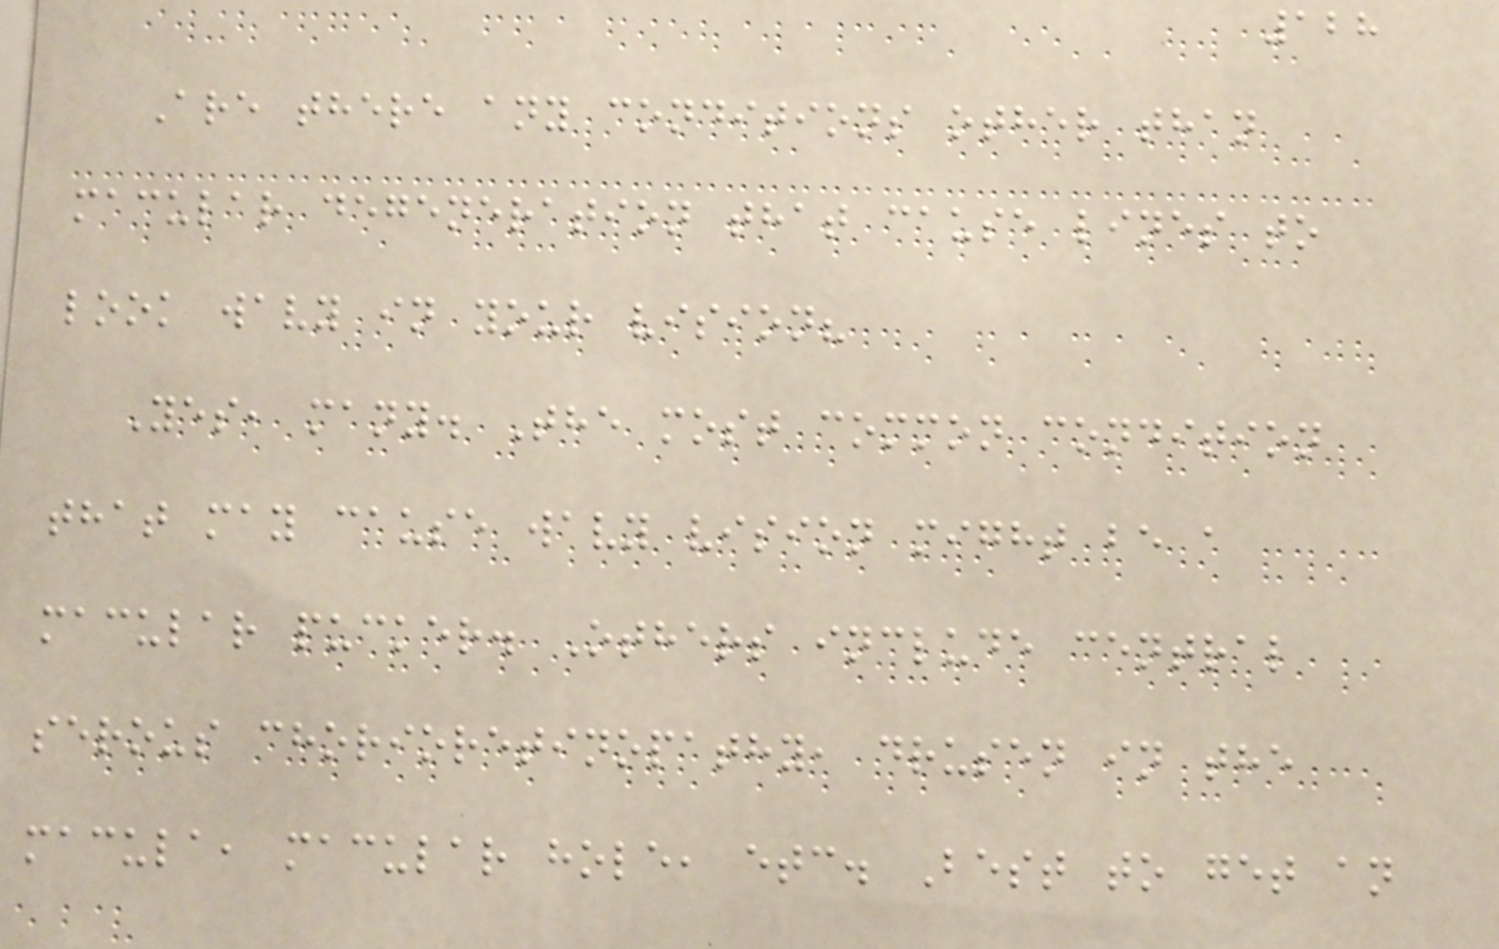128
Are there any conditions other than
macular degeneration that cause lines to
look wavy in your vision?
Yes, many. The most common condition
that may cause wavy vision might be a
macular pucker. Others include central
serous chorioretinopathy, drusen in the
macula, macular hole, etc. Best to get an
